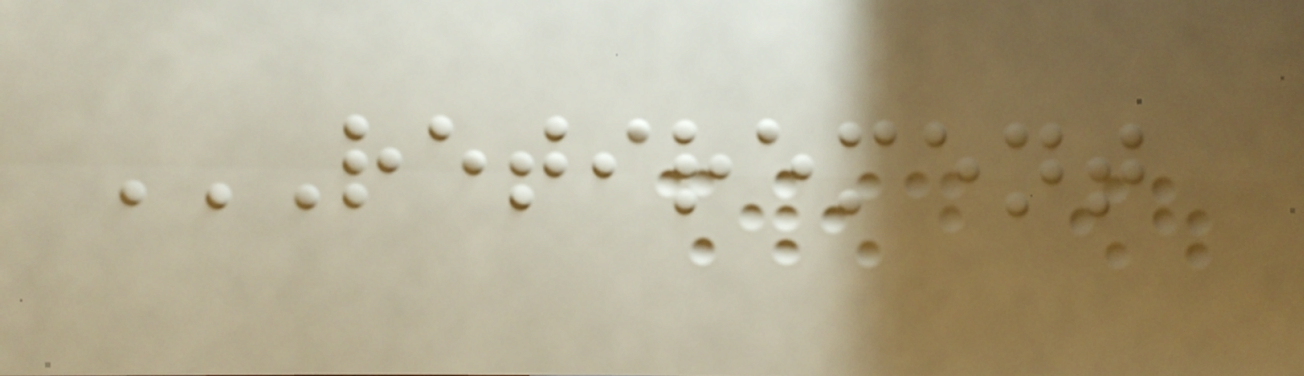RETIREMENT
